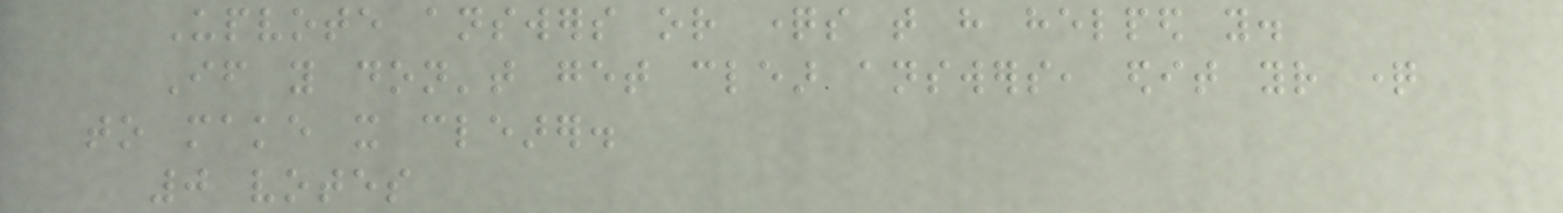Upvote answers or questions that have helped you.
If you don't get clear answers, edit your question
to make it clearer.
0 votes
